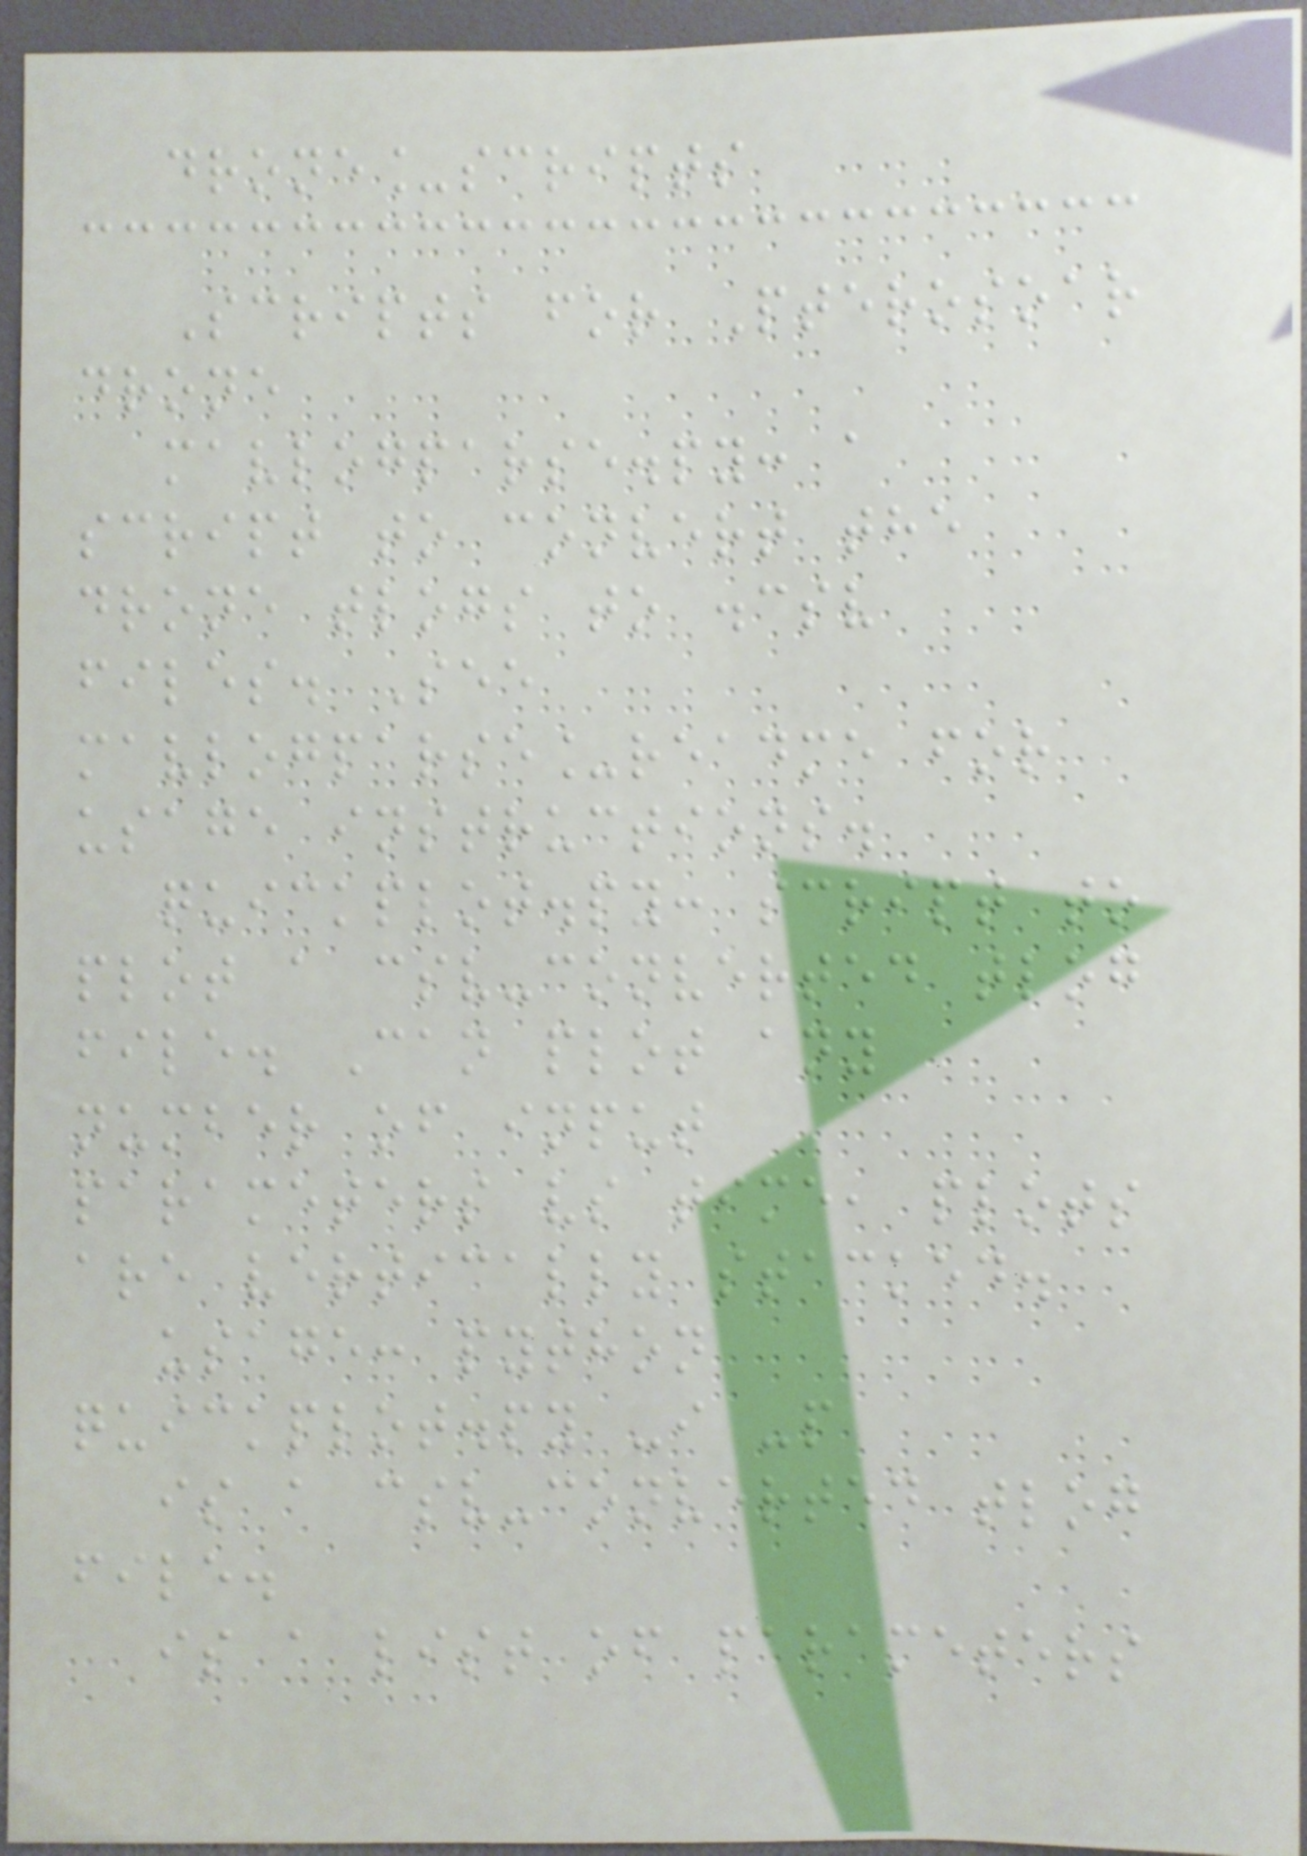drone_scripts
Scripts for Pterosoar
drone
mavlogparse.py: a
script to convert the
drone tlogs to .csv
files. See
mavlogparse_readme for
usage instructions.
quickplot.py: script to
plot a csv-converted tlog
file. Can plot any
number of input
parameters vs time, plots
are vertically stacked.
usage: python
quickplot.py -i -p
is a csv-converted tlog
file.
is a list of parameters
